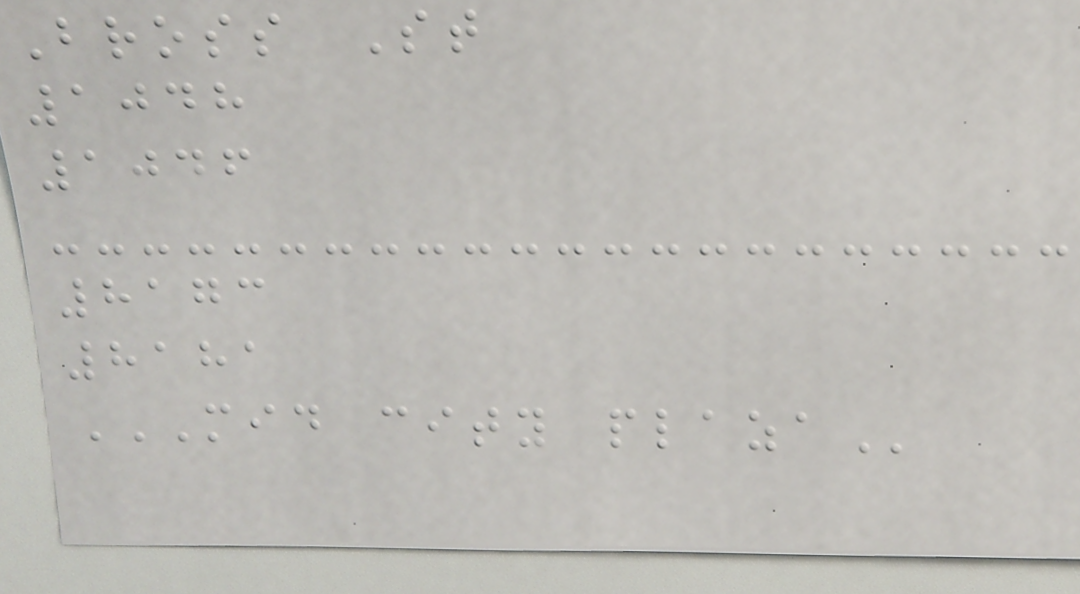Bross St
1048
1046
8173
8181
MID CITY PLAZA
